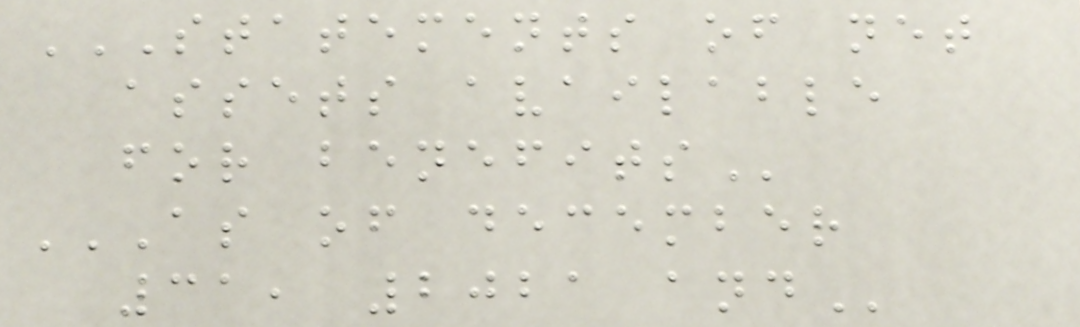STATEMENTS OF NET
ASSETS AVAILABLE
FOR BENEFITS
AS OF DECEMBER
31, 2021 AND
